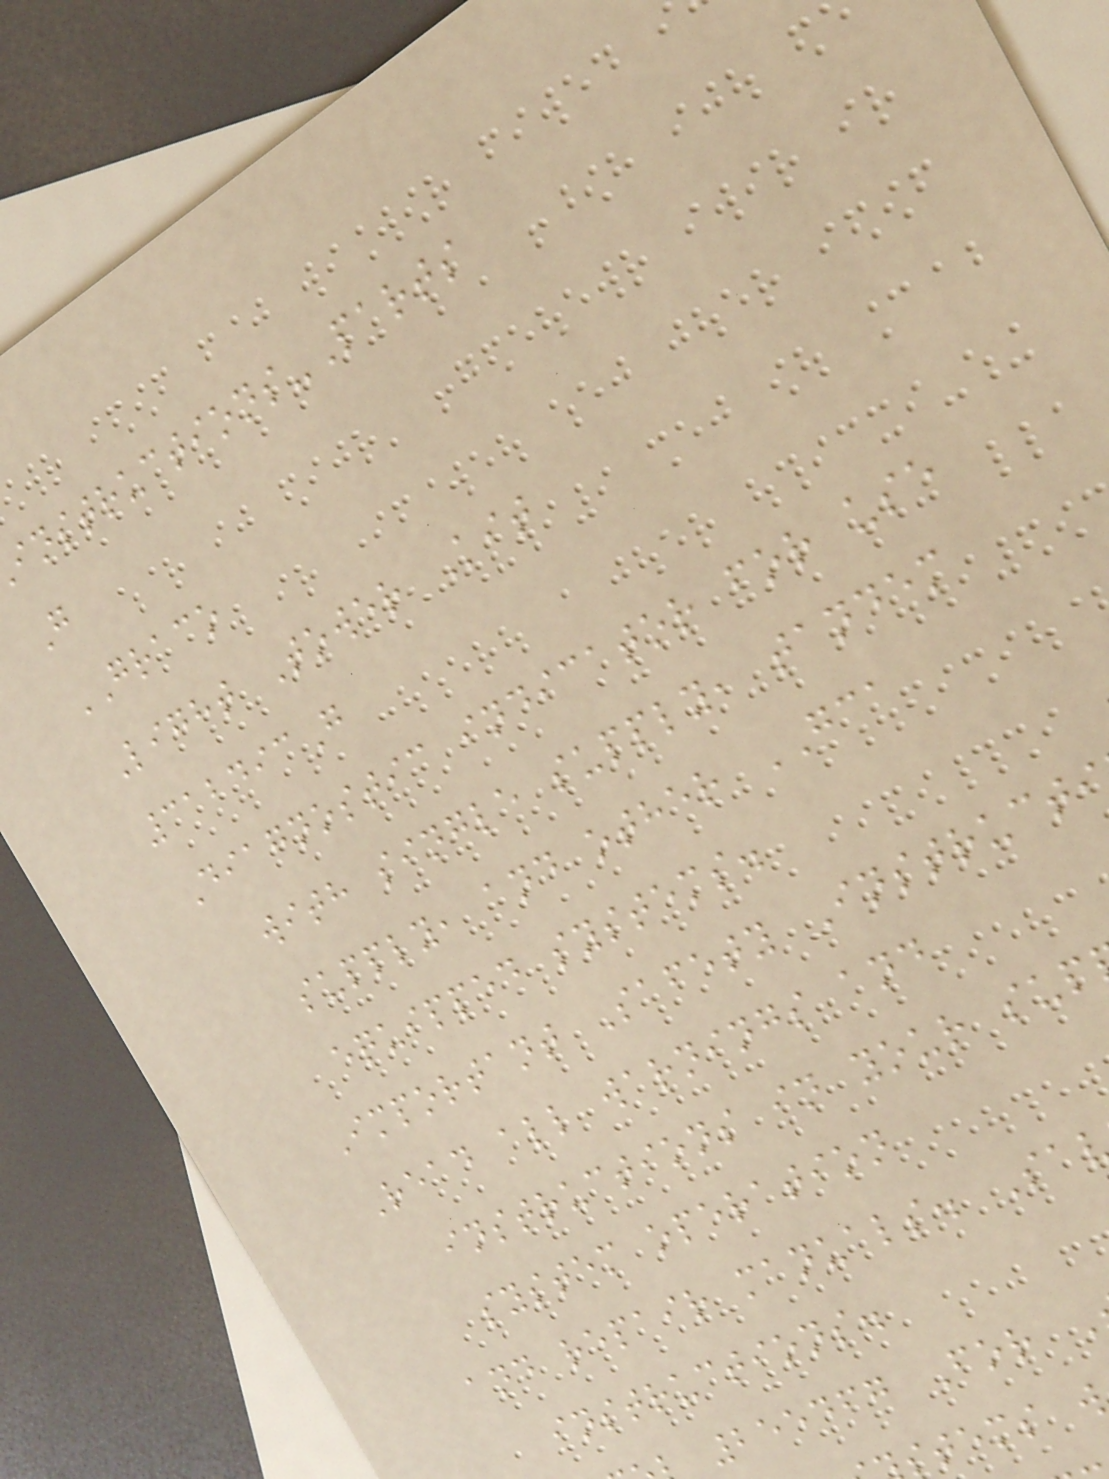nstructions-Parts
G
GRACO
Light Tower Kit
312493G
Diagnostic indicator for use
with single supply, tandem
supply, and other GCA
equipped systems.
Important Safety Instruct
Read all warnings and
instructions in your sup
system operation
and repair manuals. Sa
instructions.
255467 For
stems w
